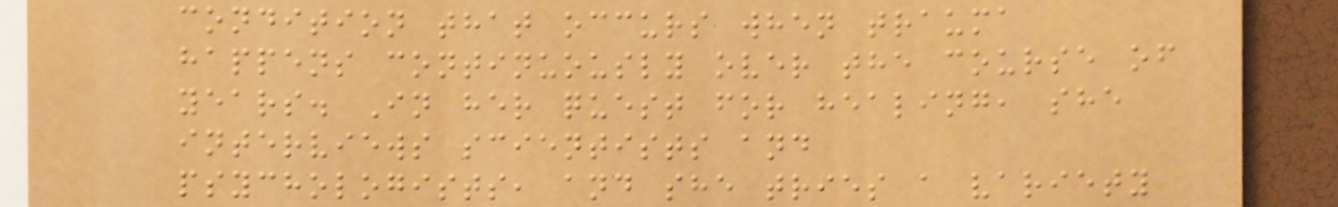condition that occurs when trauma
happens continuously over the course of
years. In her quest for healing, she
interviews scientists and
psychologists, and she tries a variety
